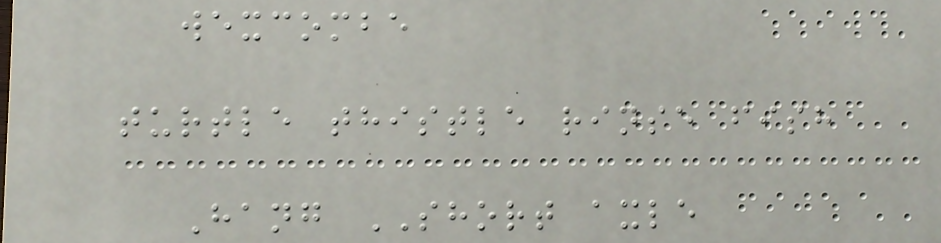wexcombe
turtle thistle rinse fish
Hang SHORT axle
